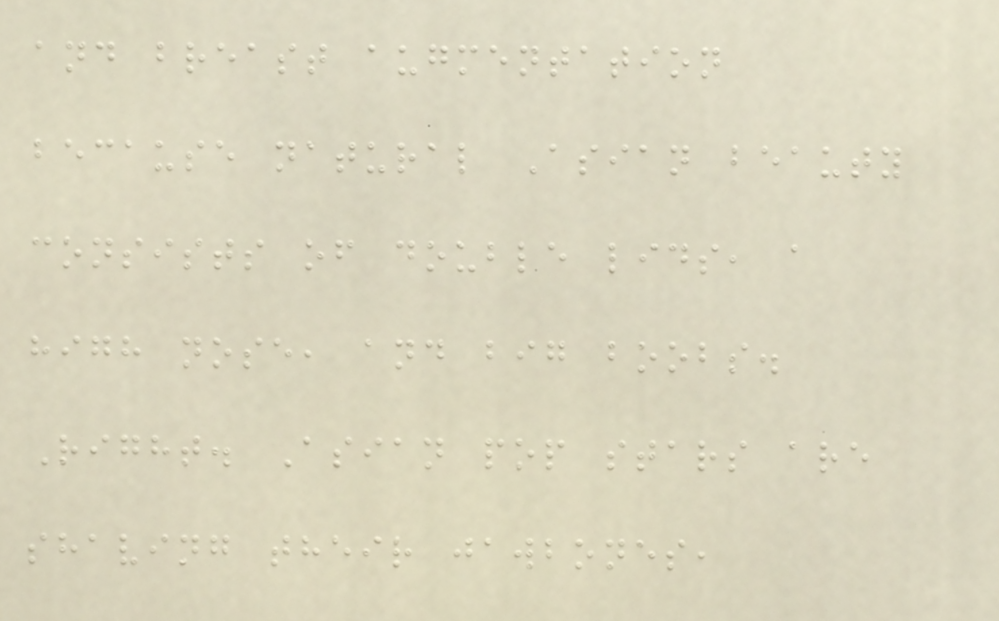and breast augmentation
because natural Asian beauty
consists of double lids, a
high nose, and big boobs.
Right. Asian pop stars are
shaving their jawbones,
